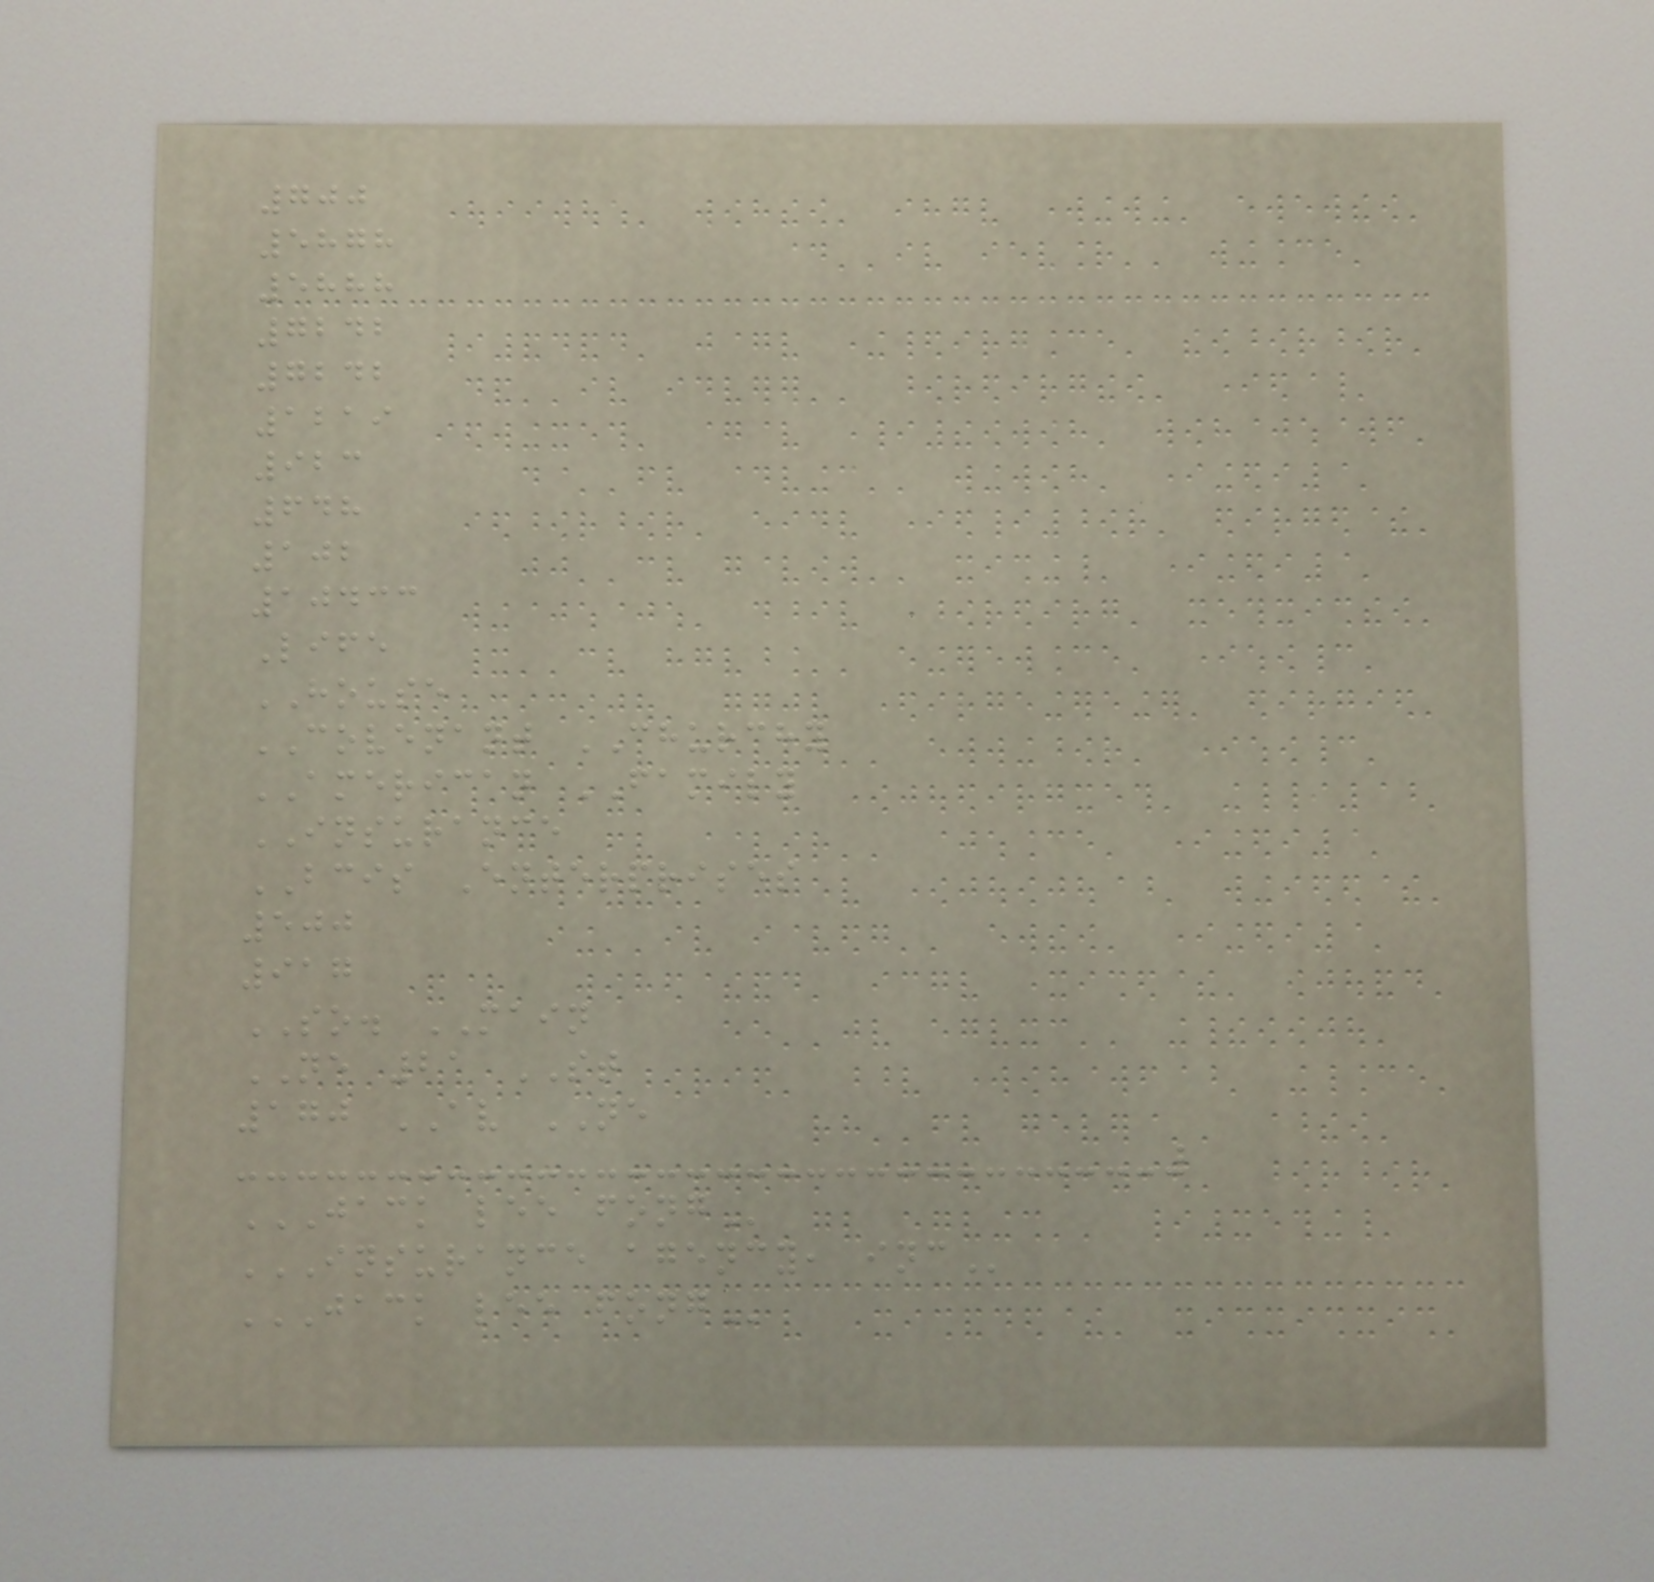700
5878
5888
7242
7242
1219
923
648
102
10433
Life
HOUSE
COVENANT CHURCHY
AMERICAN FAMILY
INSURANCE
BCIS Enterprises
500
917
SO. MAIN
NE 21 ST
170 AV NE
JACK LEE FONG
INSURANCE AGENCY, INC
JACK LEE FONG
